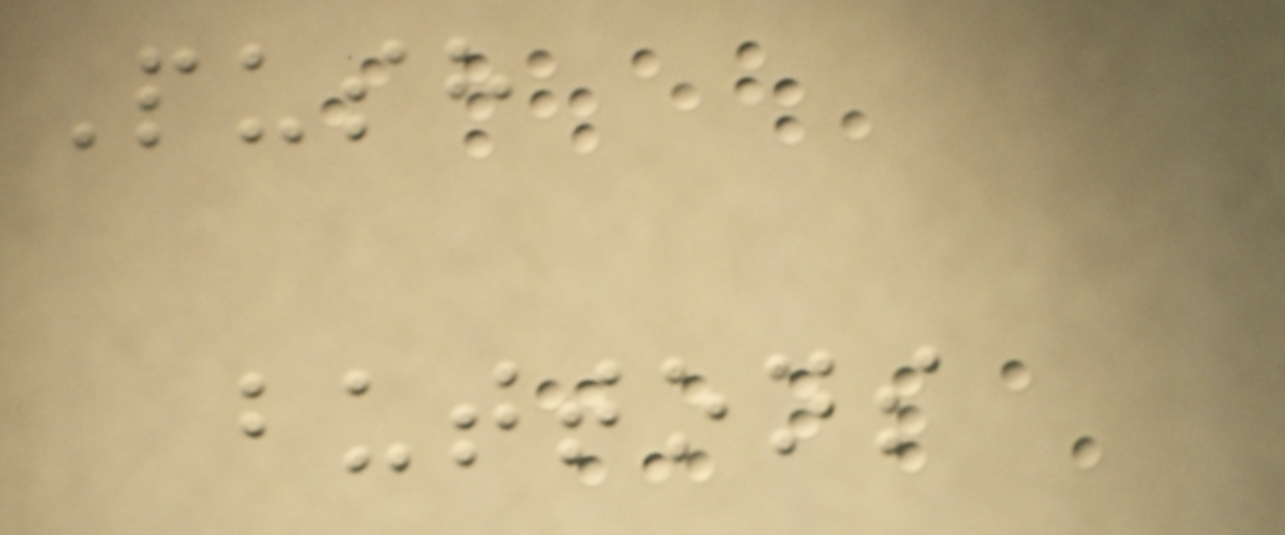Push
buttons
